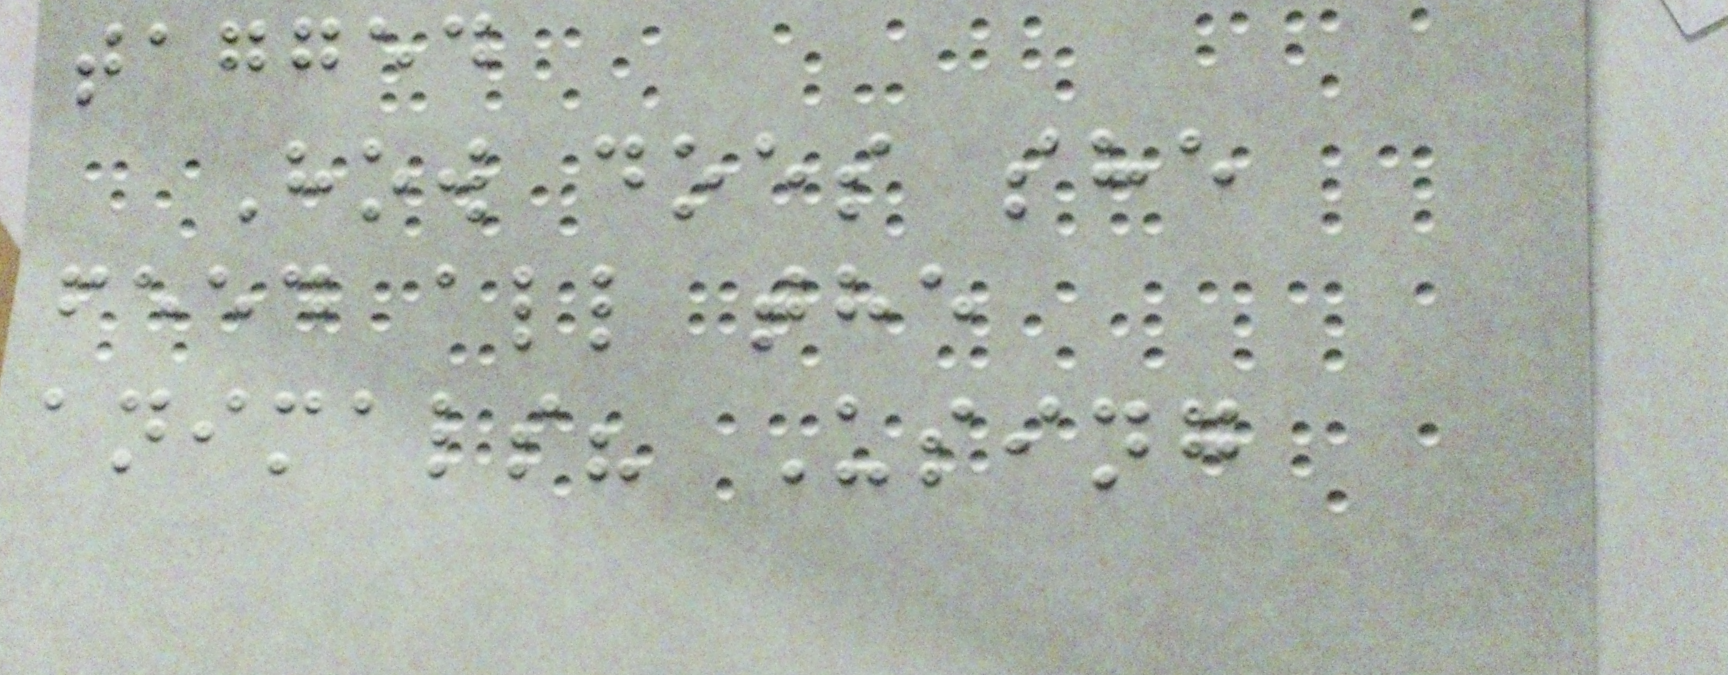tagged
How does she
feed all the
animals? Using
